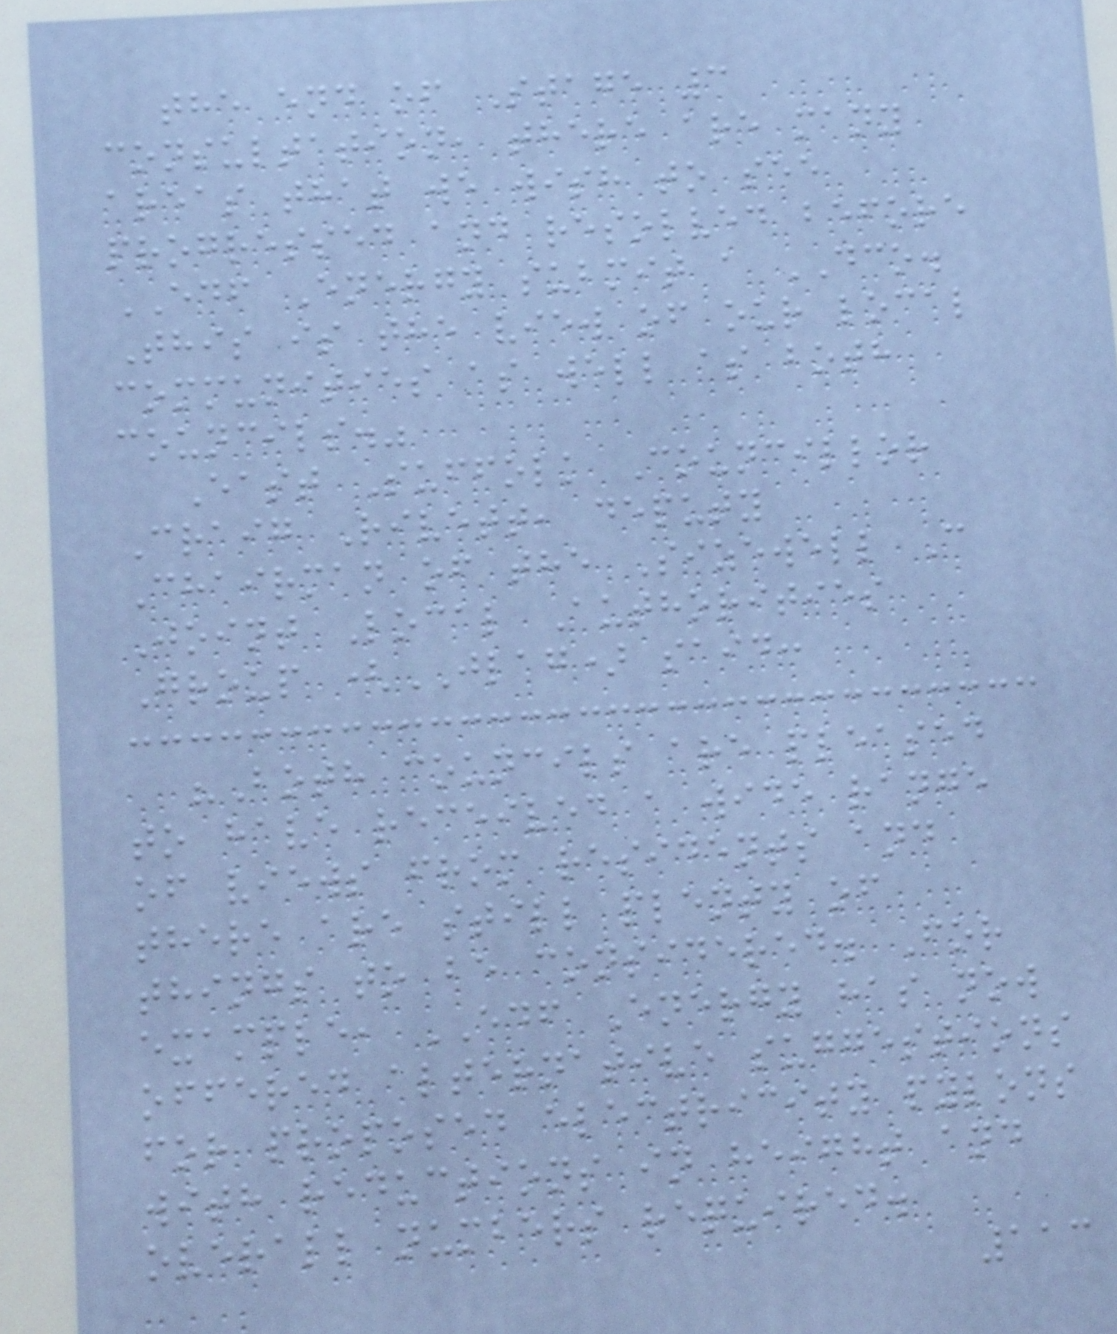the end of Stage 3
consultation, there are many
areas that we wish to see
progressed and resolved before
EDF Energy submit a DCO.
This is the view of our local
communities as well as both
councils."
East Suffolk Councillor
Craig Rivett, deputy
Chairman of the Sizewell C
Joint Local Authorities
Group (JLAG) said:
"Both councils are pleased
to have received a wide range
of views from residents and
there are still plenty of
things to be considered. For
example, EDF Energy has now
offered alternative suggestions
for proposed electricity pylons
with reductions in height and
overall numbers required.
113
